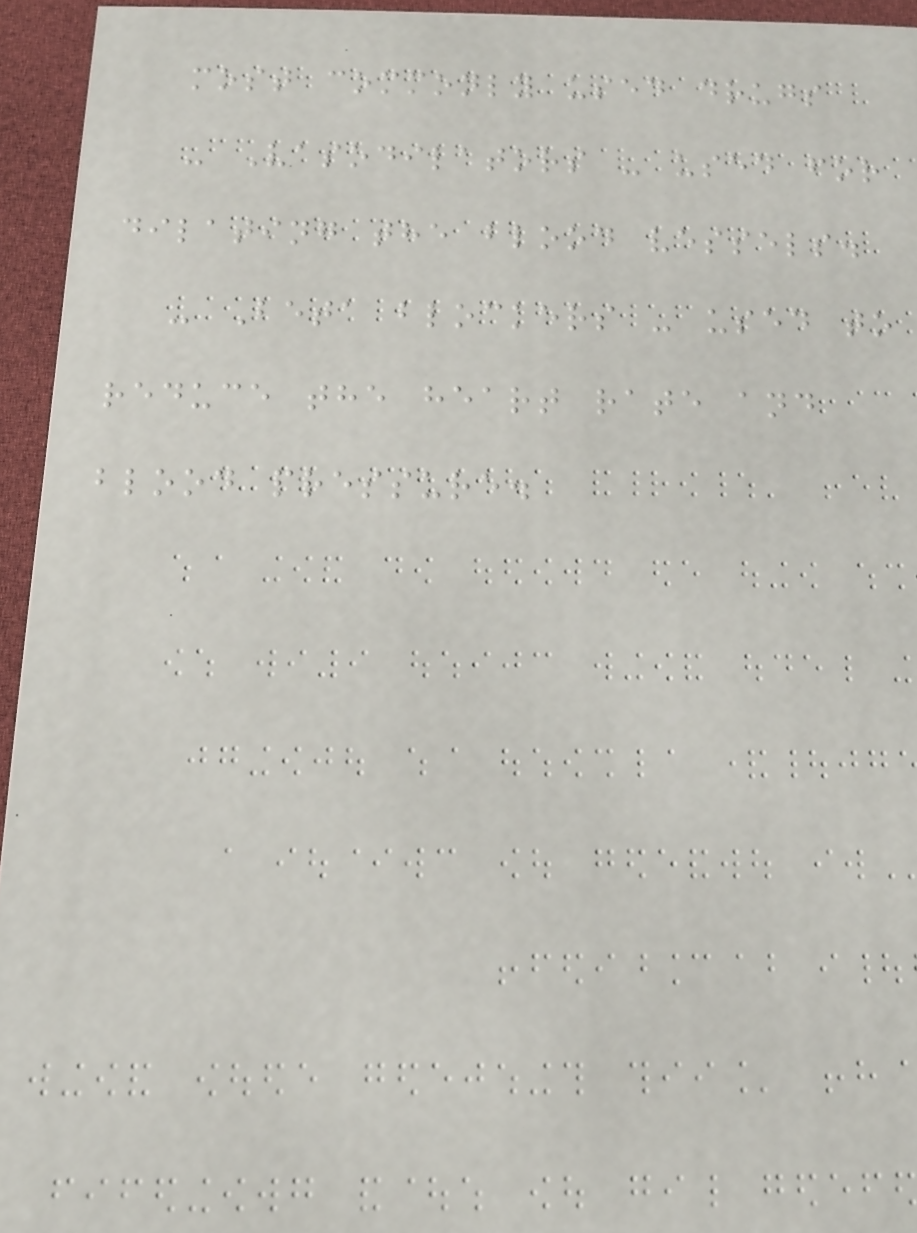most commonly used drugs
- Vasodilators - used for
dilating the blood vessels.
- Beta blockers - used to
reduce the heart rate and
blood pressure.
